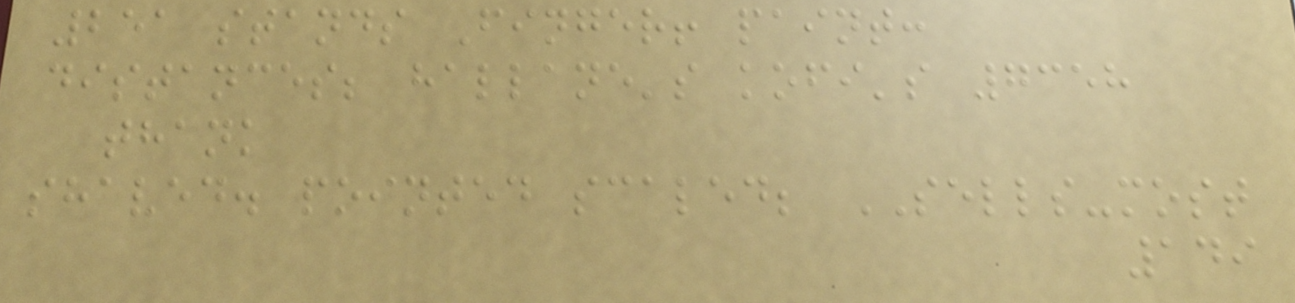251 stands Finger! paint:
distances; hallane's kofi's 7358
thank
shaved. pointed scaled; SELLS-most
149
